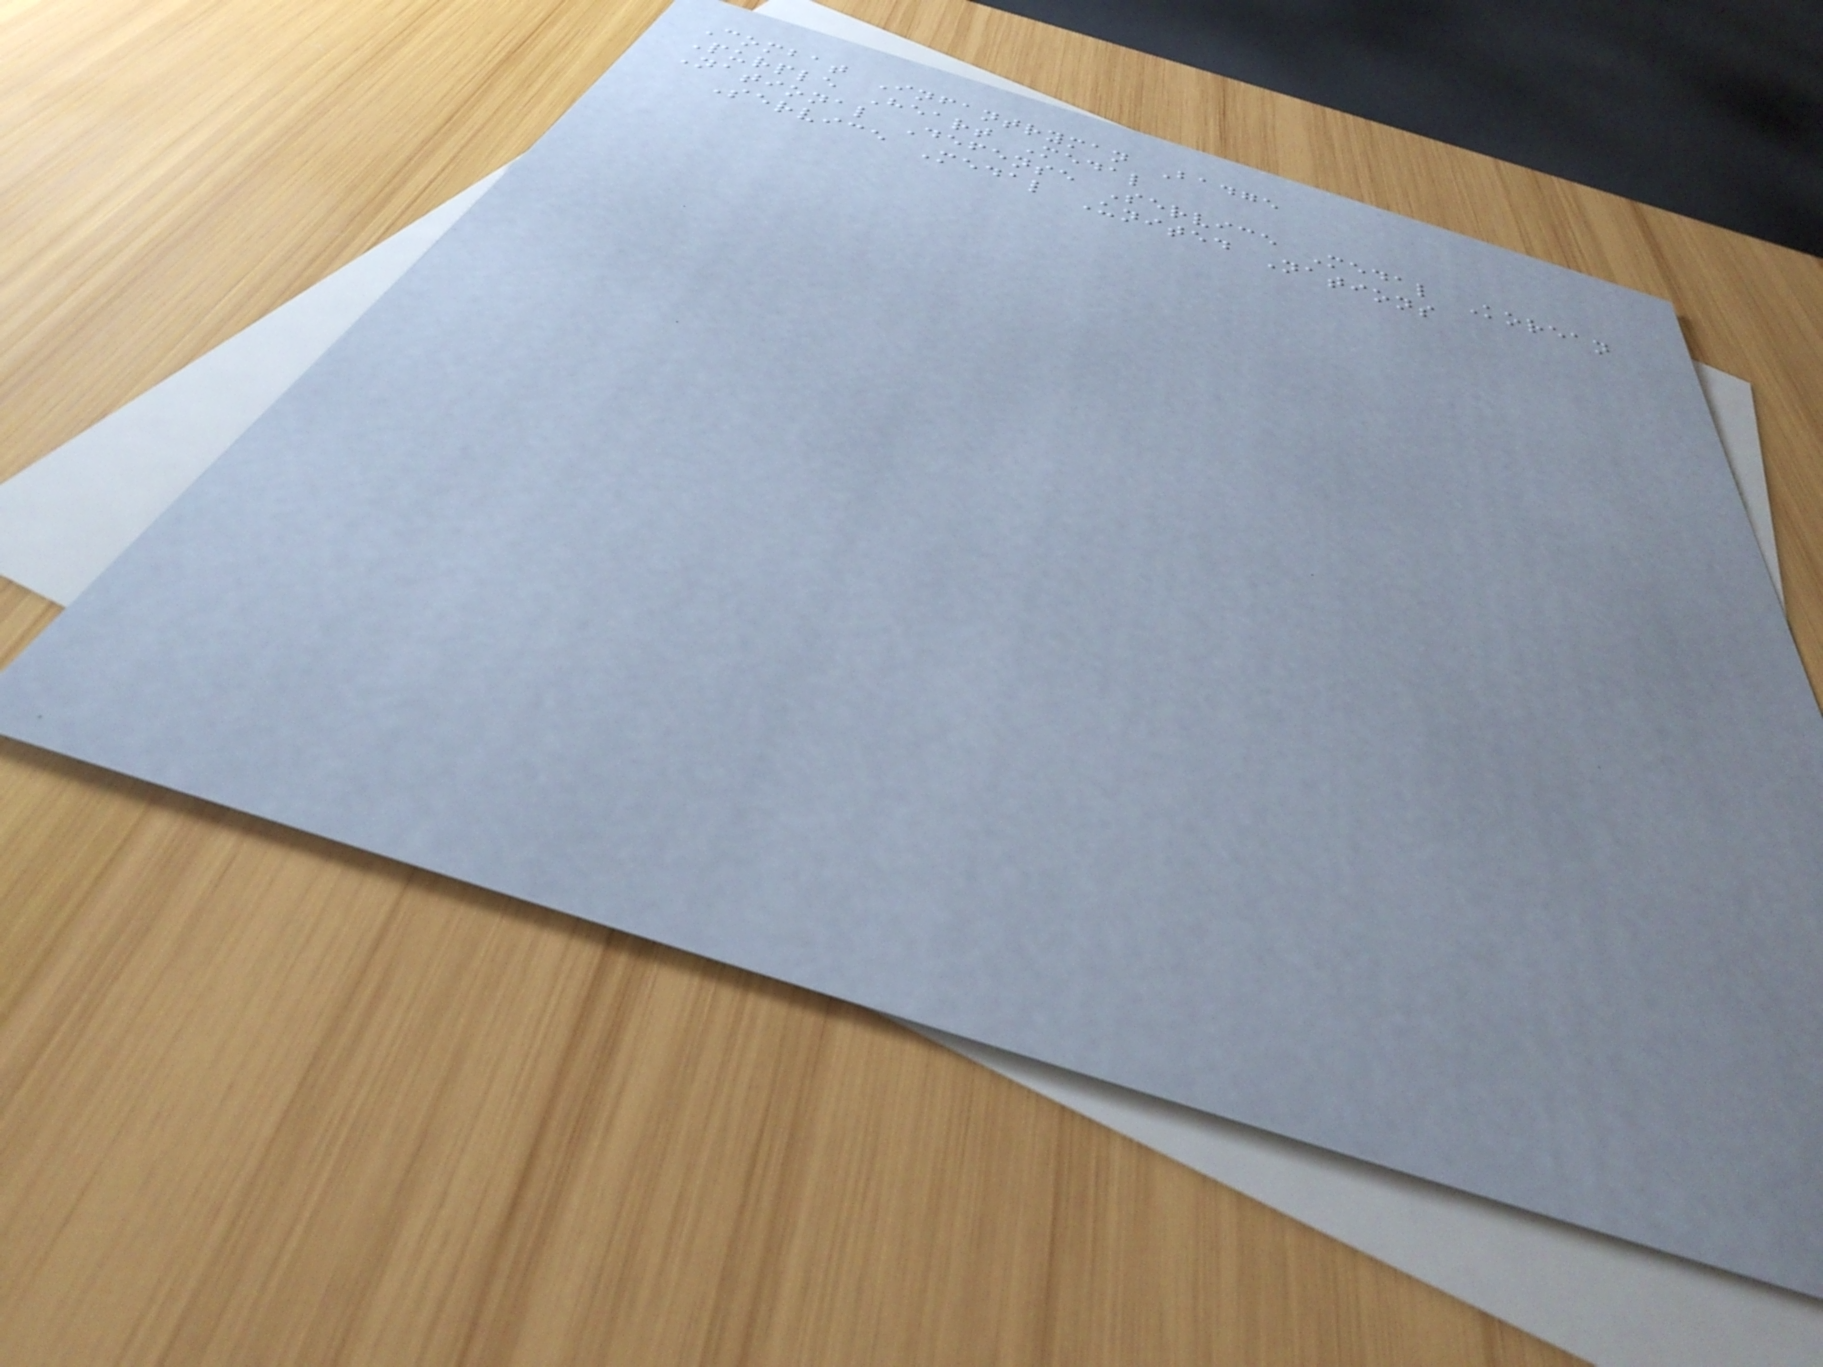Combat Infantryman Badge
Purple Heart Medal
National Defense Service Medal Korean
Service Medal United Nations
